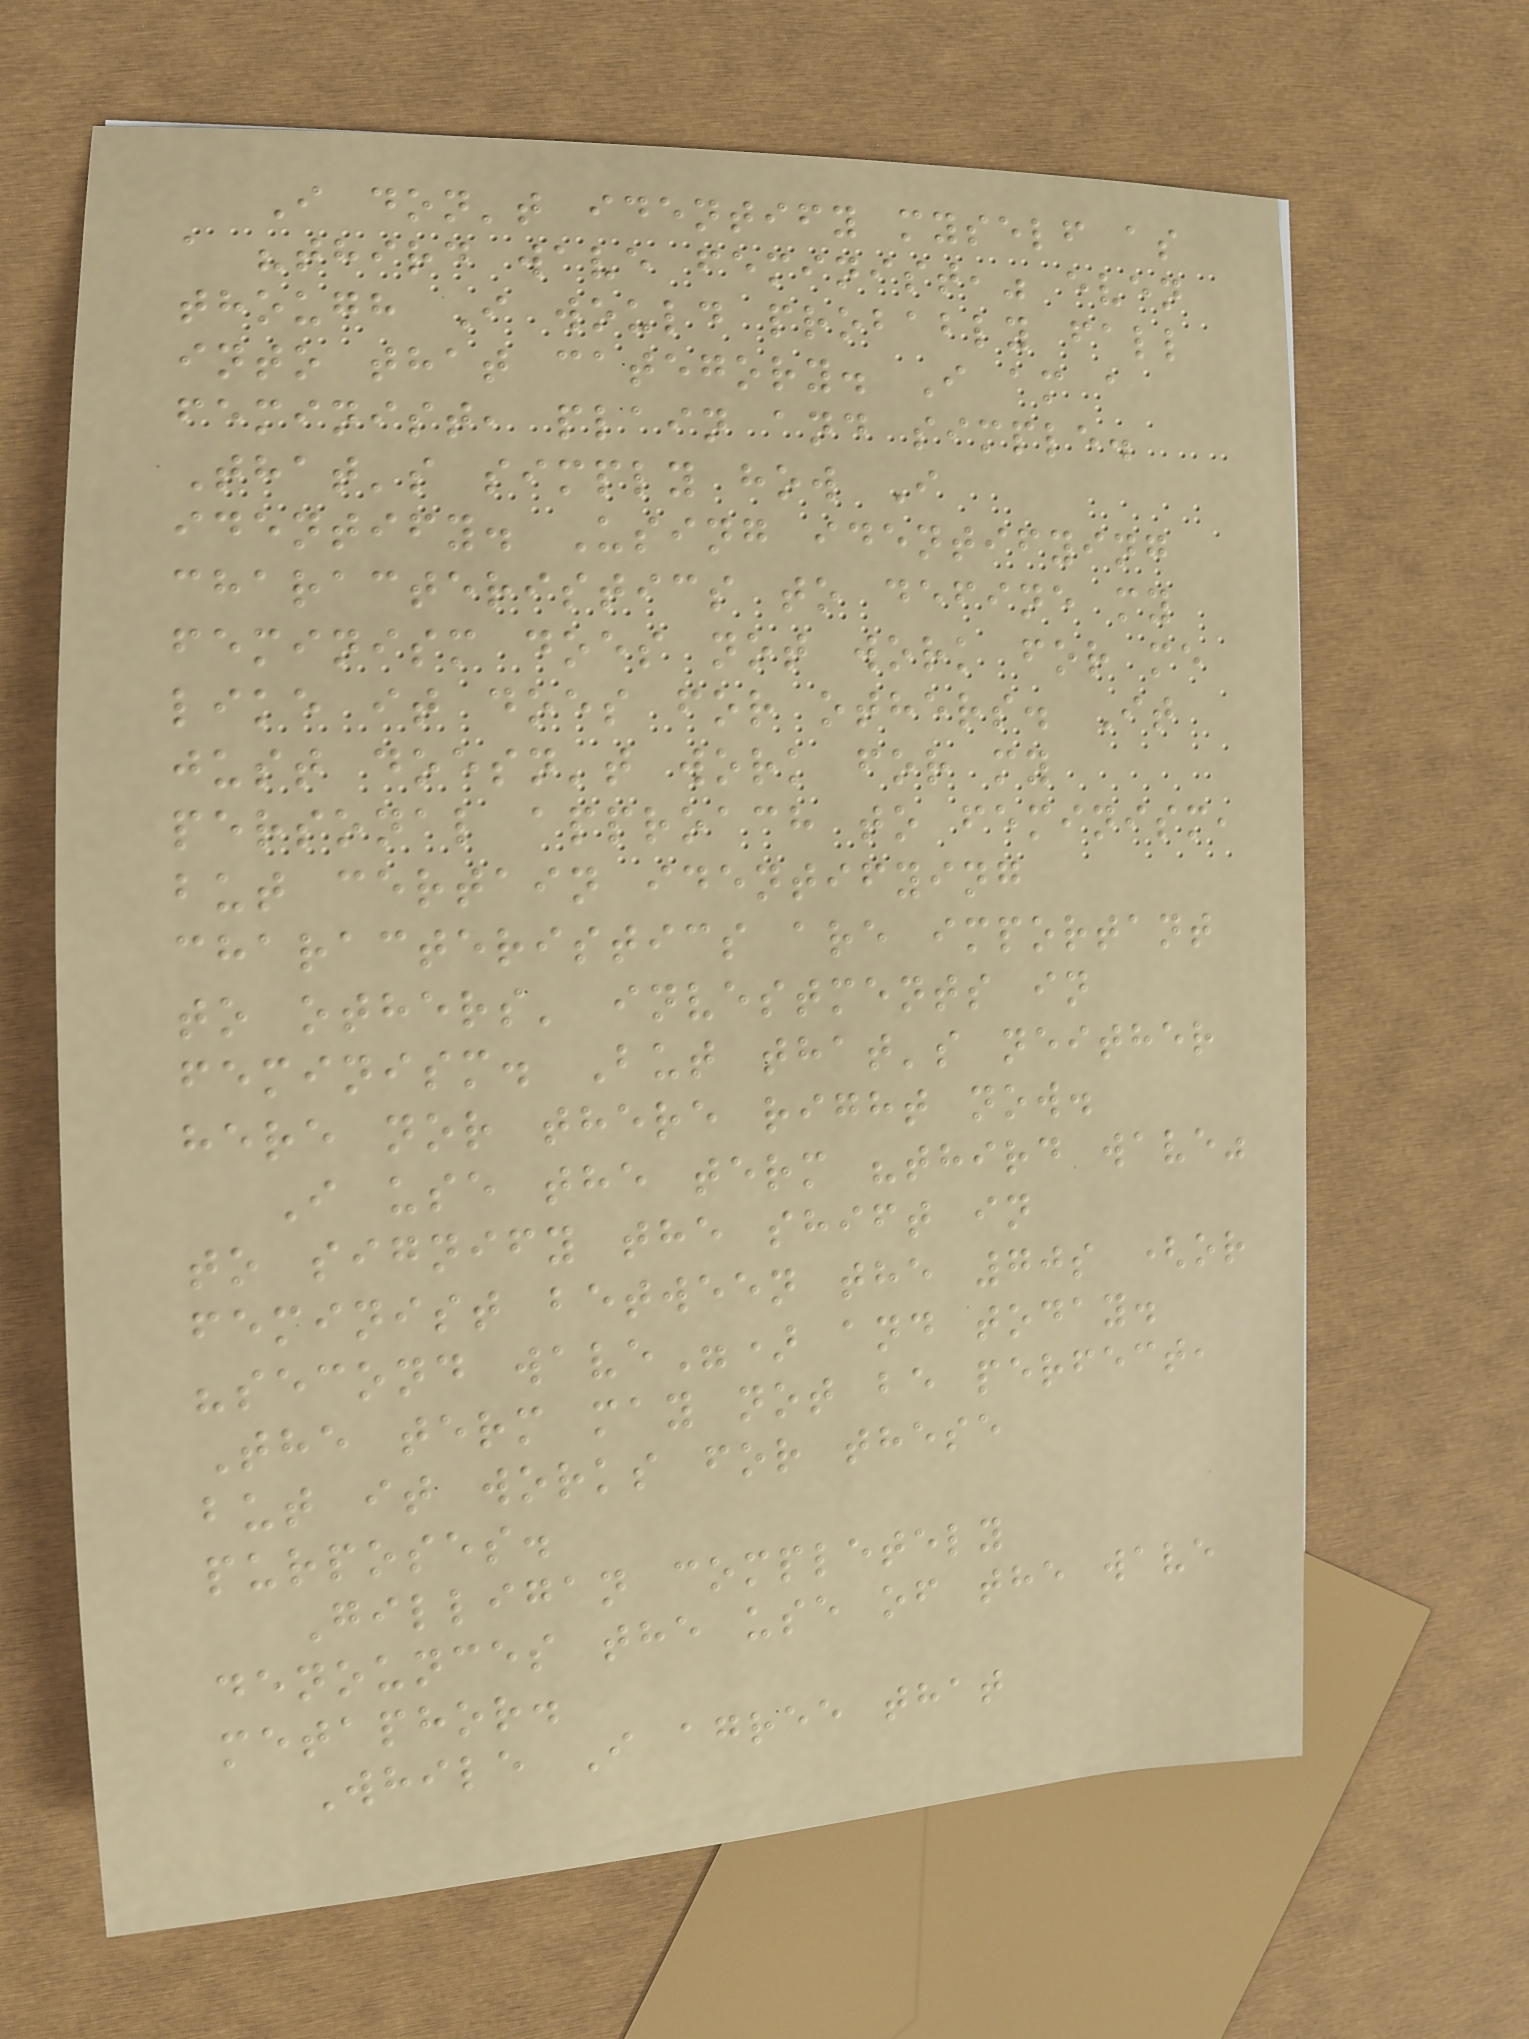I don't identify myself as
a "third wave feminist," even
though I would probably fall
into that category. I am a
feminist, plain and simple.
That's simply how I
identify. Using identifying
characteristics to define my
feminism does not work for me
like it does for others. It
just doesn't work for my
personal approach to feminism,
but certain identifying
characteristics are important
to others' investments in
feminism. But that's neither
here nor there right now.
I use the term "third wave"
to signify the shift in
feminist between the 70s (or
"second wave") and today.
The term may not be perfect,
but it works for these
purposes.
Gilligan completely
denounces the use of the wave
metaphor.
While I agree that
